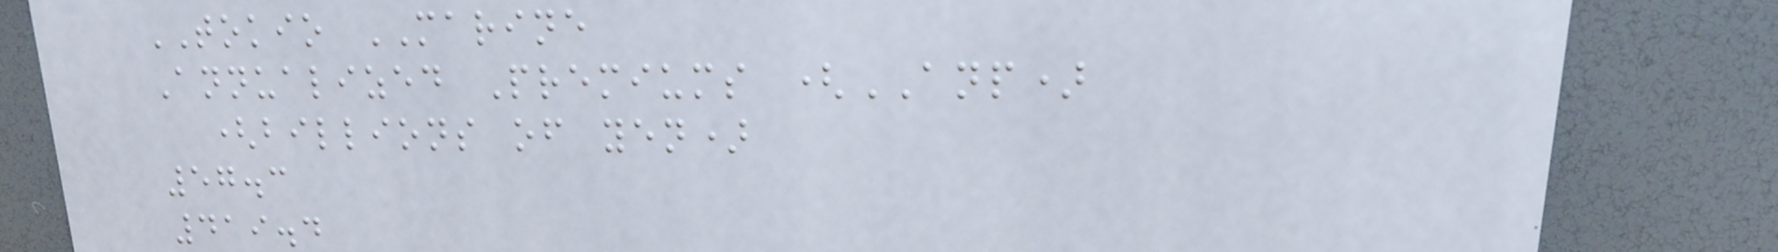TOKIO MARINE
Annualized Premiums (ANP)
(billions of yen)
57.3
419.4
